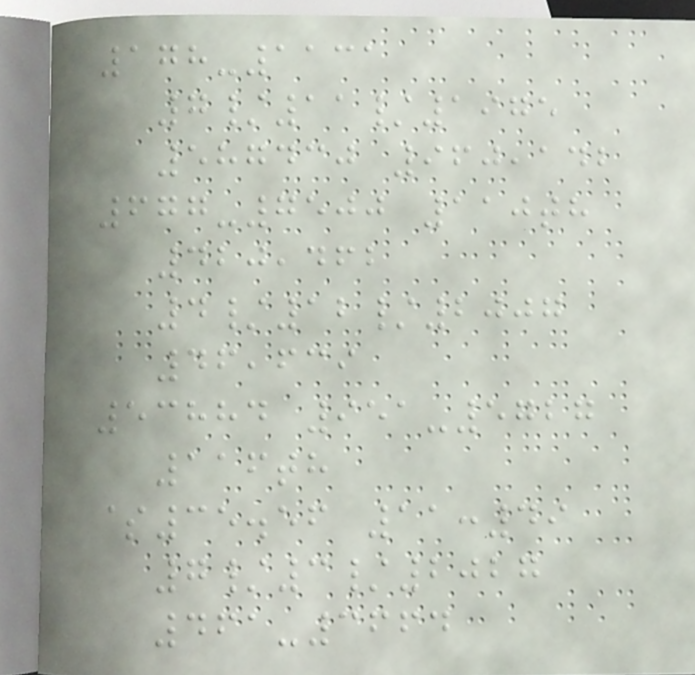178-1131
7/11/1975
587430 960,142
677-7500 110th
420,462
4/12/2007
46,639
53884 951-5727
116th
$35.56 11:49
7/3/2027
461-3664
